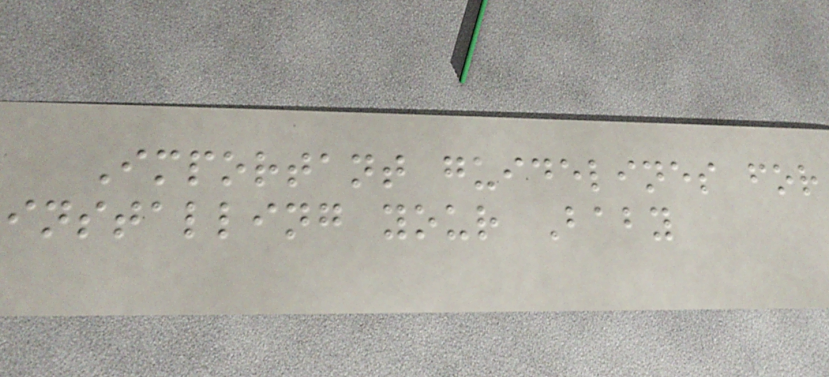Important guidelines for
installing your Baby
